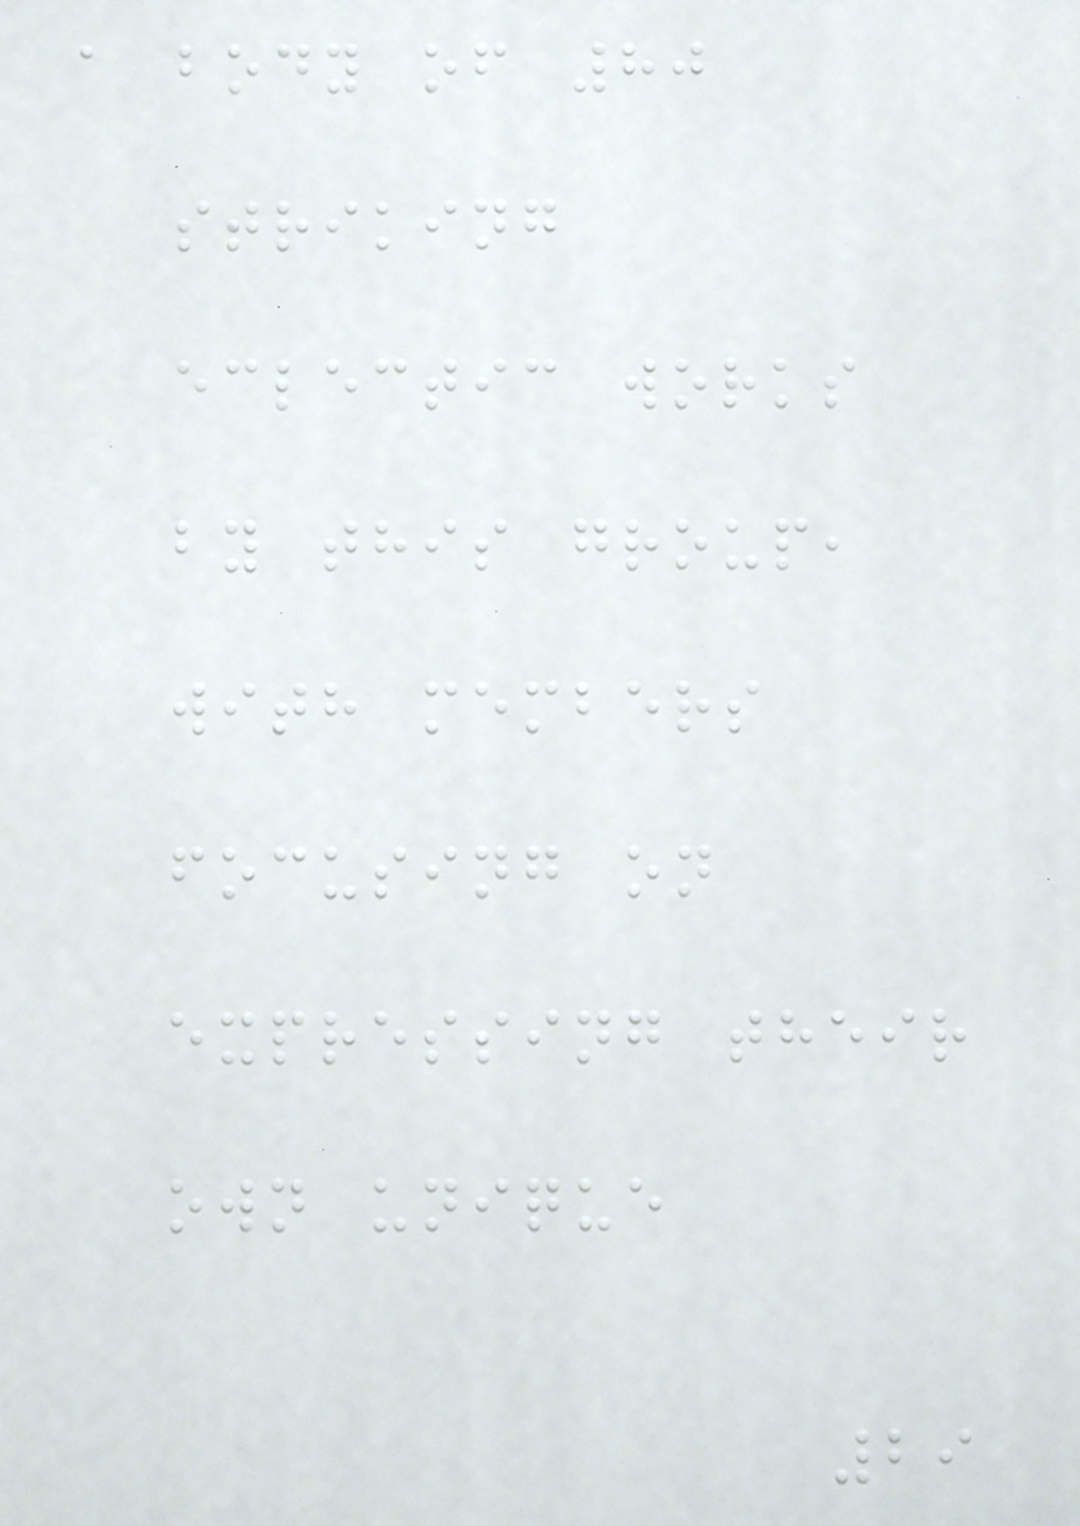a body of 80
striking
eclectic works
by this group,
with members
focusing on
expressing their
own unique
29
